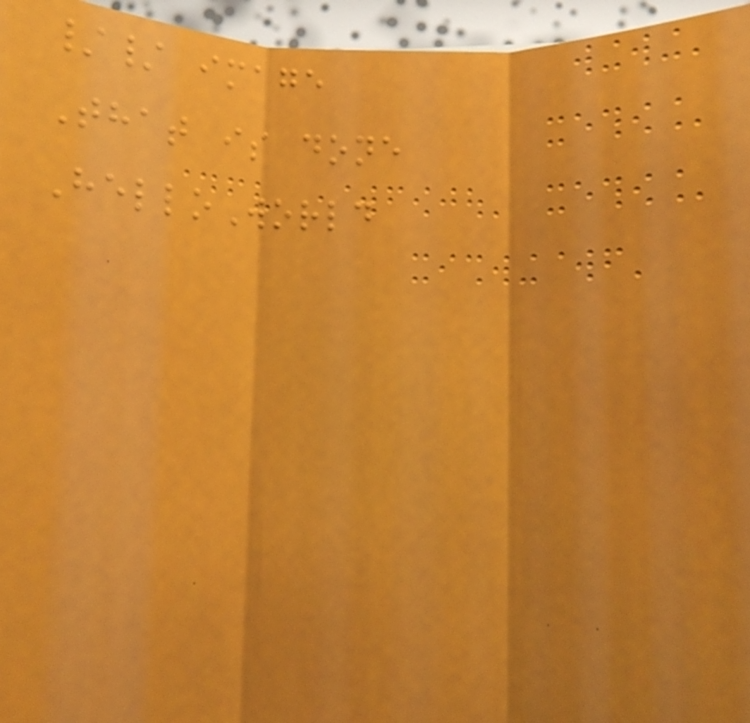// image
That is done
HelloWorld
